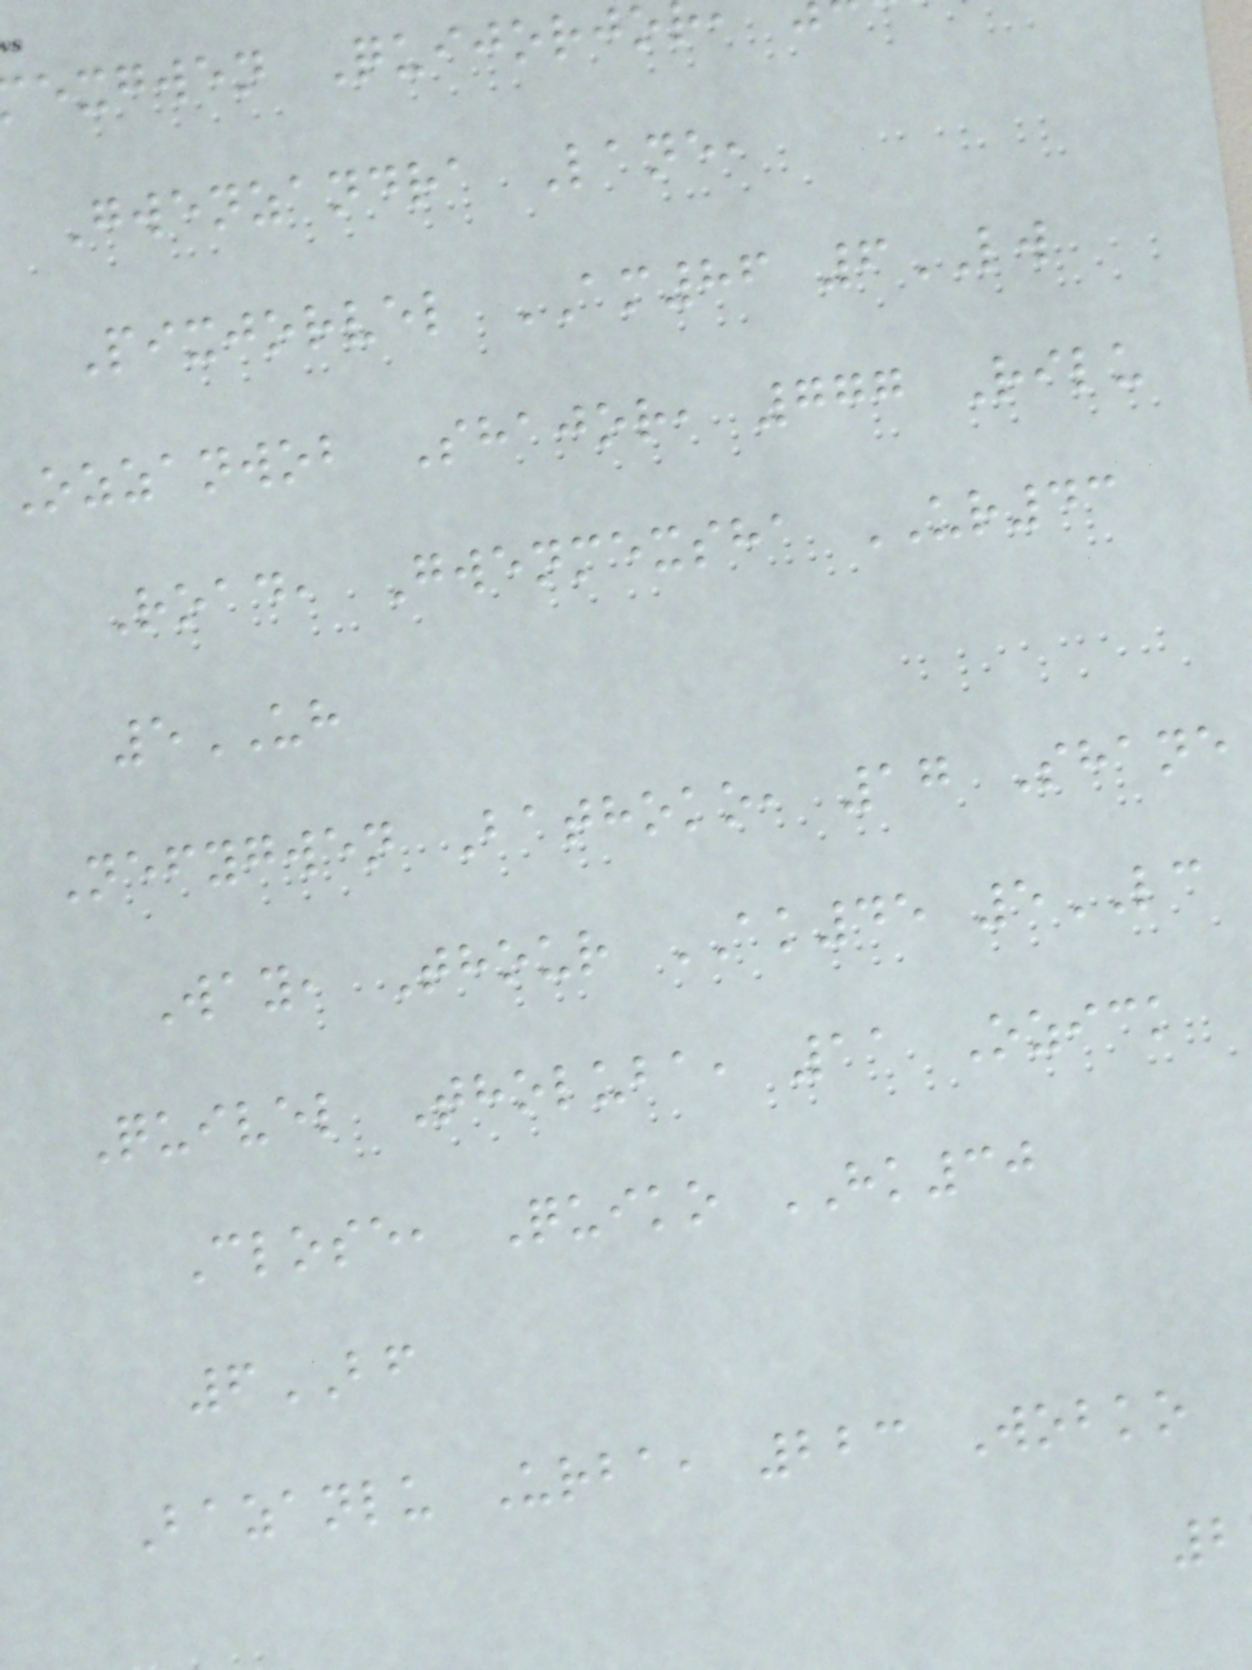exgwen Quijorjo
Gwenzandra Lane,
Pixjorvel AM86 6LW
Ozzanwob Shajor, 777 Rilu
Road, Gwenmexsha UR43
5UH
Nefygwen Bathoko, 17 Shane
Way, Thour AK45 5LC
Quivel Tholuba, 11 Ozick
Close, Quiko HK30
6BF
Bazanlu Urba, 223 Wobko
